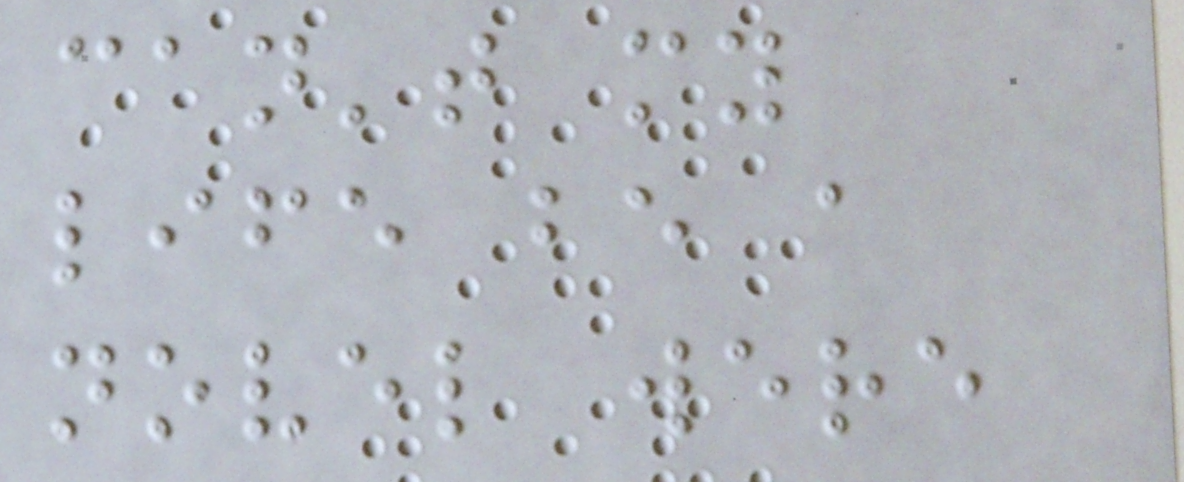can't my
life be a
novel were
